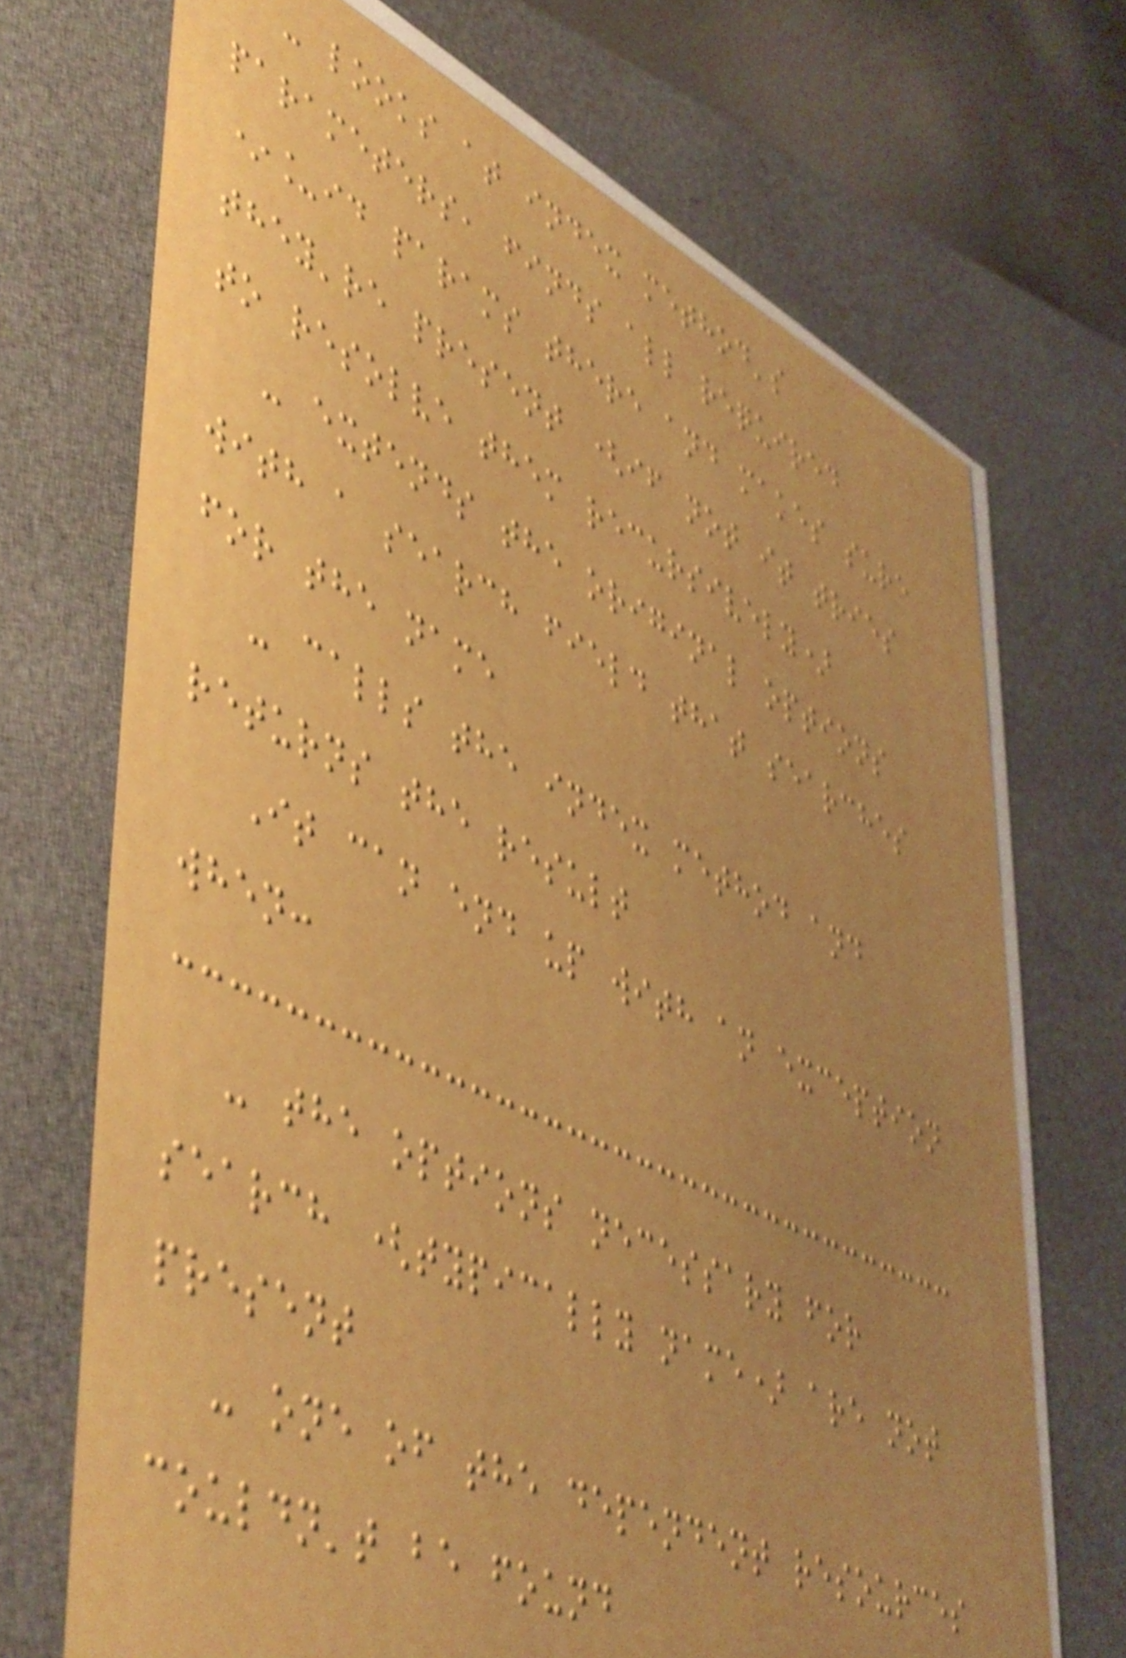- looks at index method's
parameters, finds all required
*_id params there and makes sure
they're present (if not it tries
to resolve them recursively)
- extends the original options
with a search field that searches
for the name
- calls the index method and
returns the result
It can end up with an exception
when:
- the options necessary for
search (typically name) are not
present
- one of the dependent resources
couldn't be found
